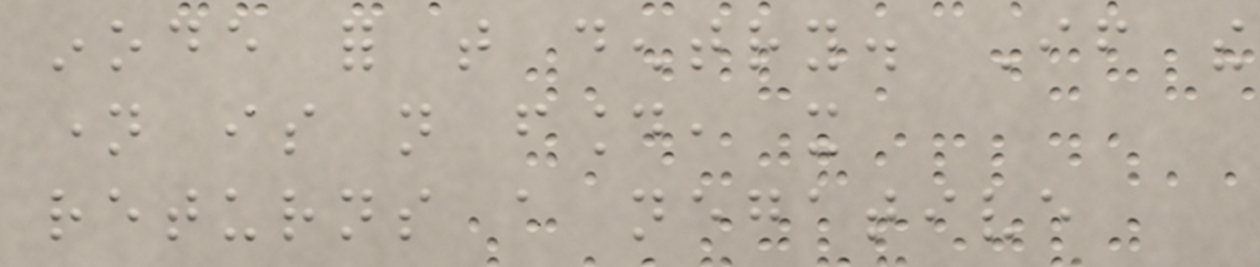inode for that dentry. If the
name is not found, it
returns a negative
